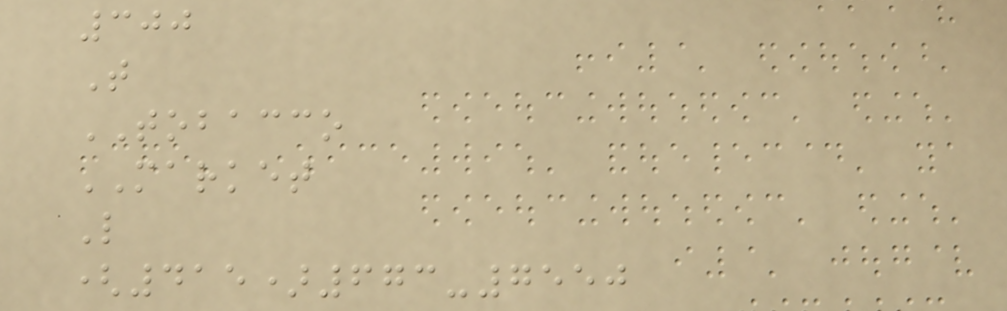300
T
TOBACCO
MARKET
L
(415)673-7550
